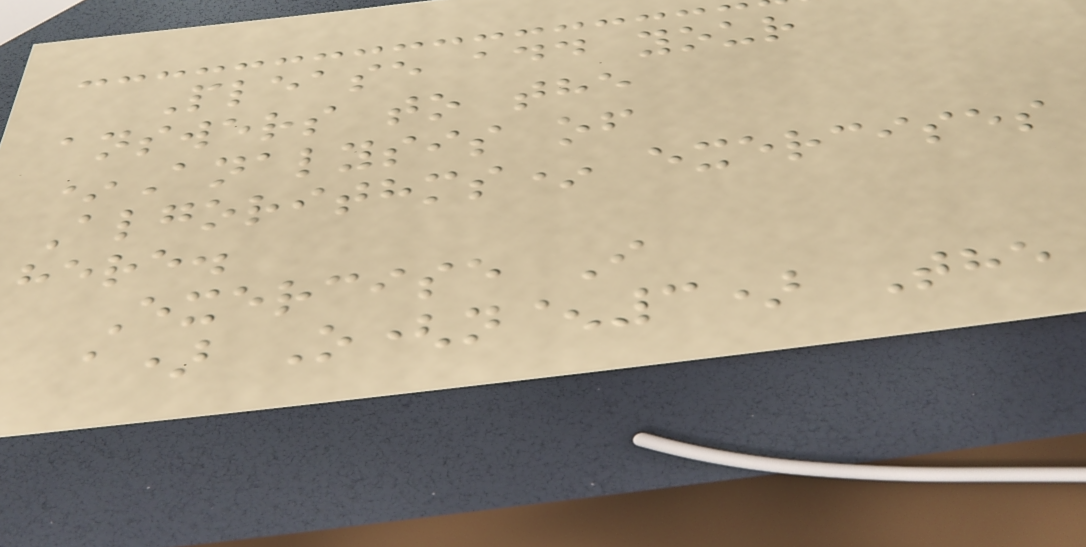Please add your
answers to the
*Analysis of
Algorithms* exercises
here.
Exercise I
a) O(n^3) The
